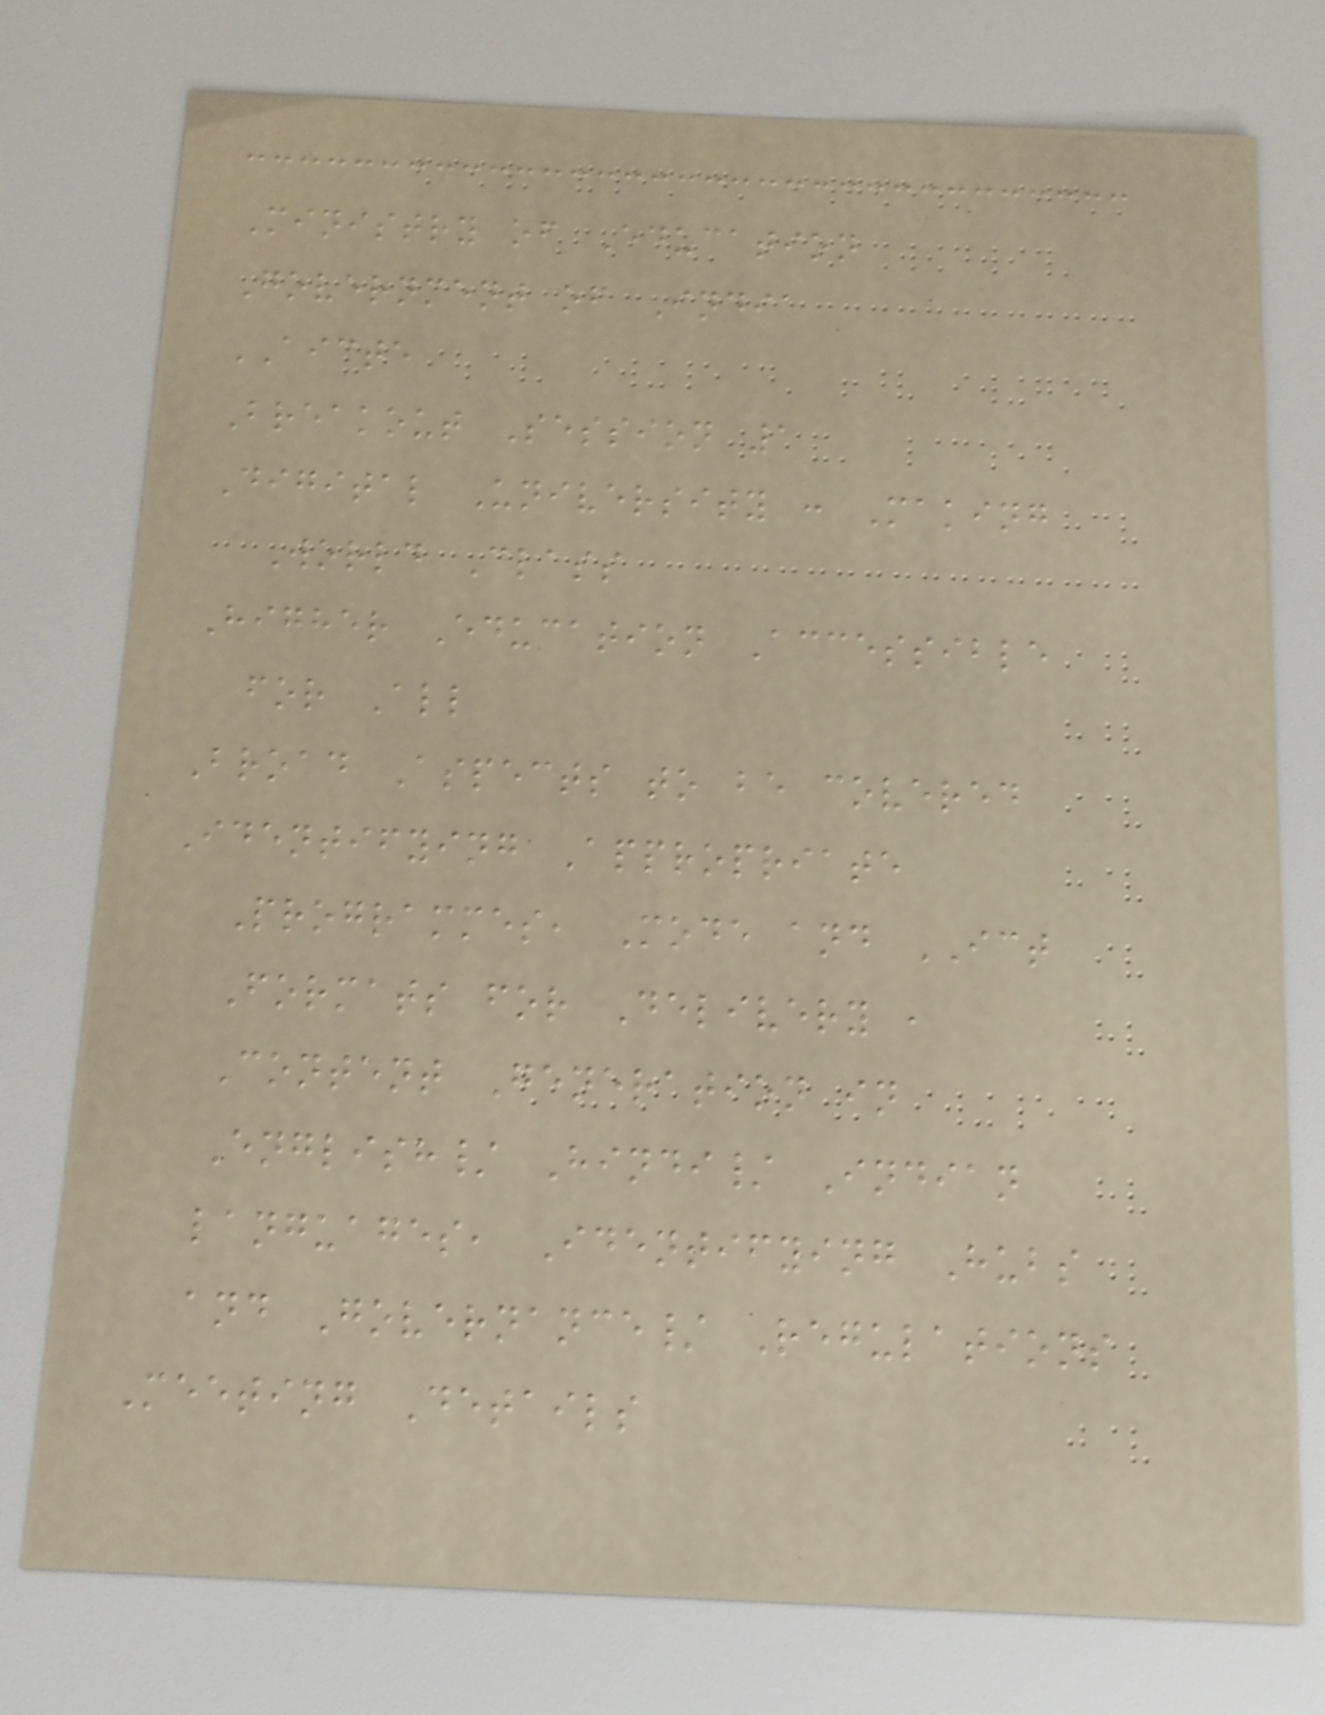Ministry of Education
Government of India
AICTE
Breakout Session 1
Digital University : Making
World Class
Higher Education Accessible
for All
Broad Aspects to be covered
Identifying Appropriate
Programmes, Mode and ICT
Formats for Delivery ,
Content Generation in
English/ Hindi/ Indian
languages, Identifying Hubs
and Governance/ Regulations
Meeting Details
